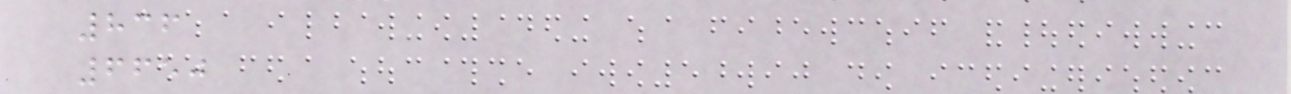836
6650
